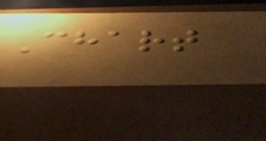Chart
